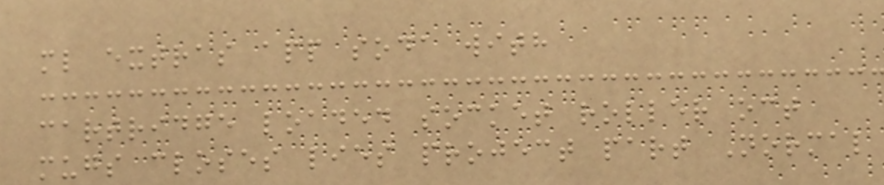ml extras app soda with
cartridge loaded socket roller oct
mugs closes lies project part Normal
